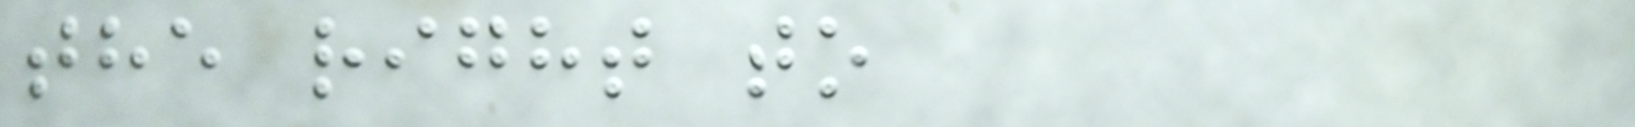the right to
